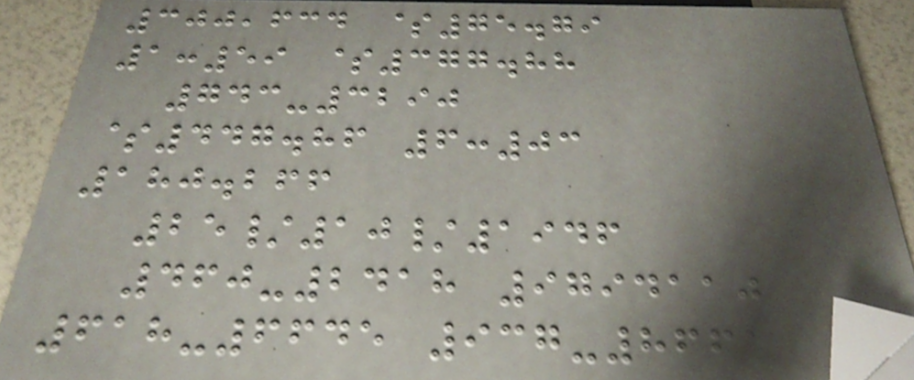300,634 $75.79
1:59 $377.88
743-3290
$447.86 6:03
180.266
25/10/1946
460-2418 9794110
618-6645 937-8661
